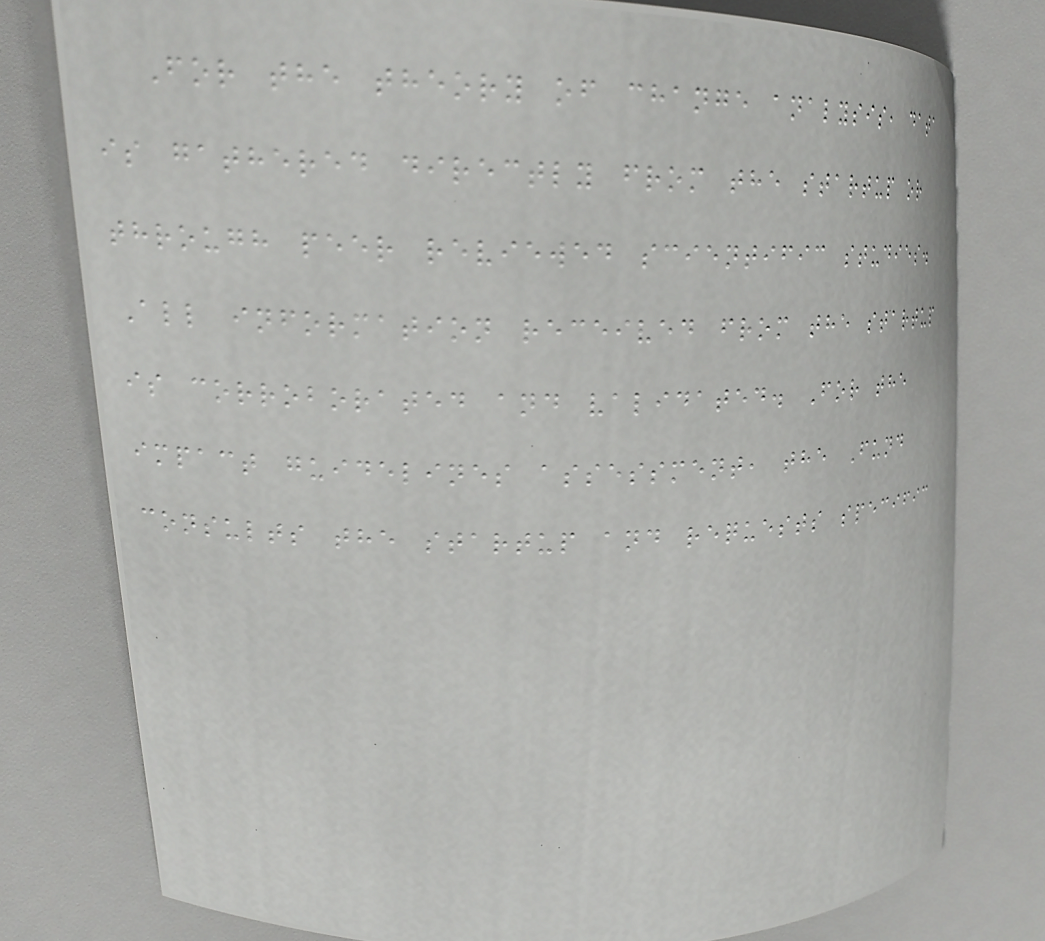For the theory of change analysis, data
is gathered directly from the startup or
through peer reviewed scientific studies.
All information received from the startup
is corroborated and validated. For the
impact guidelines assessment, the Fund
consults the startup and requests specific
